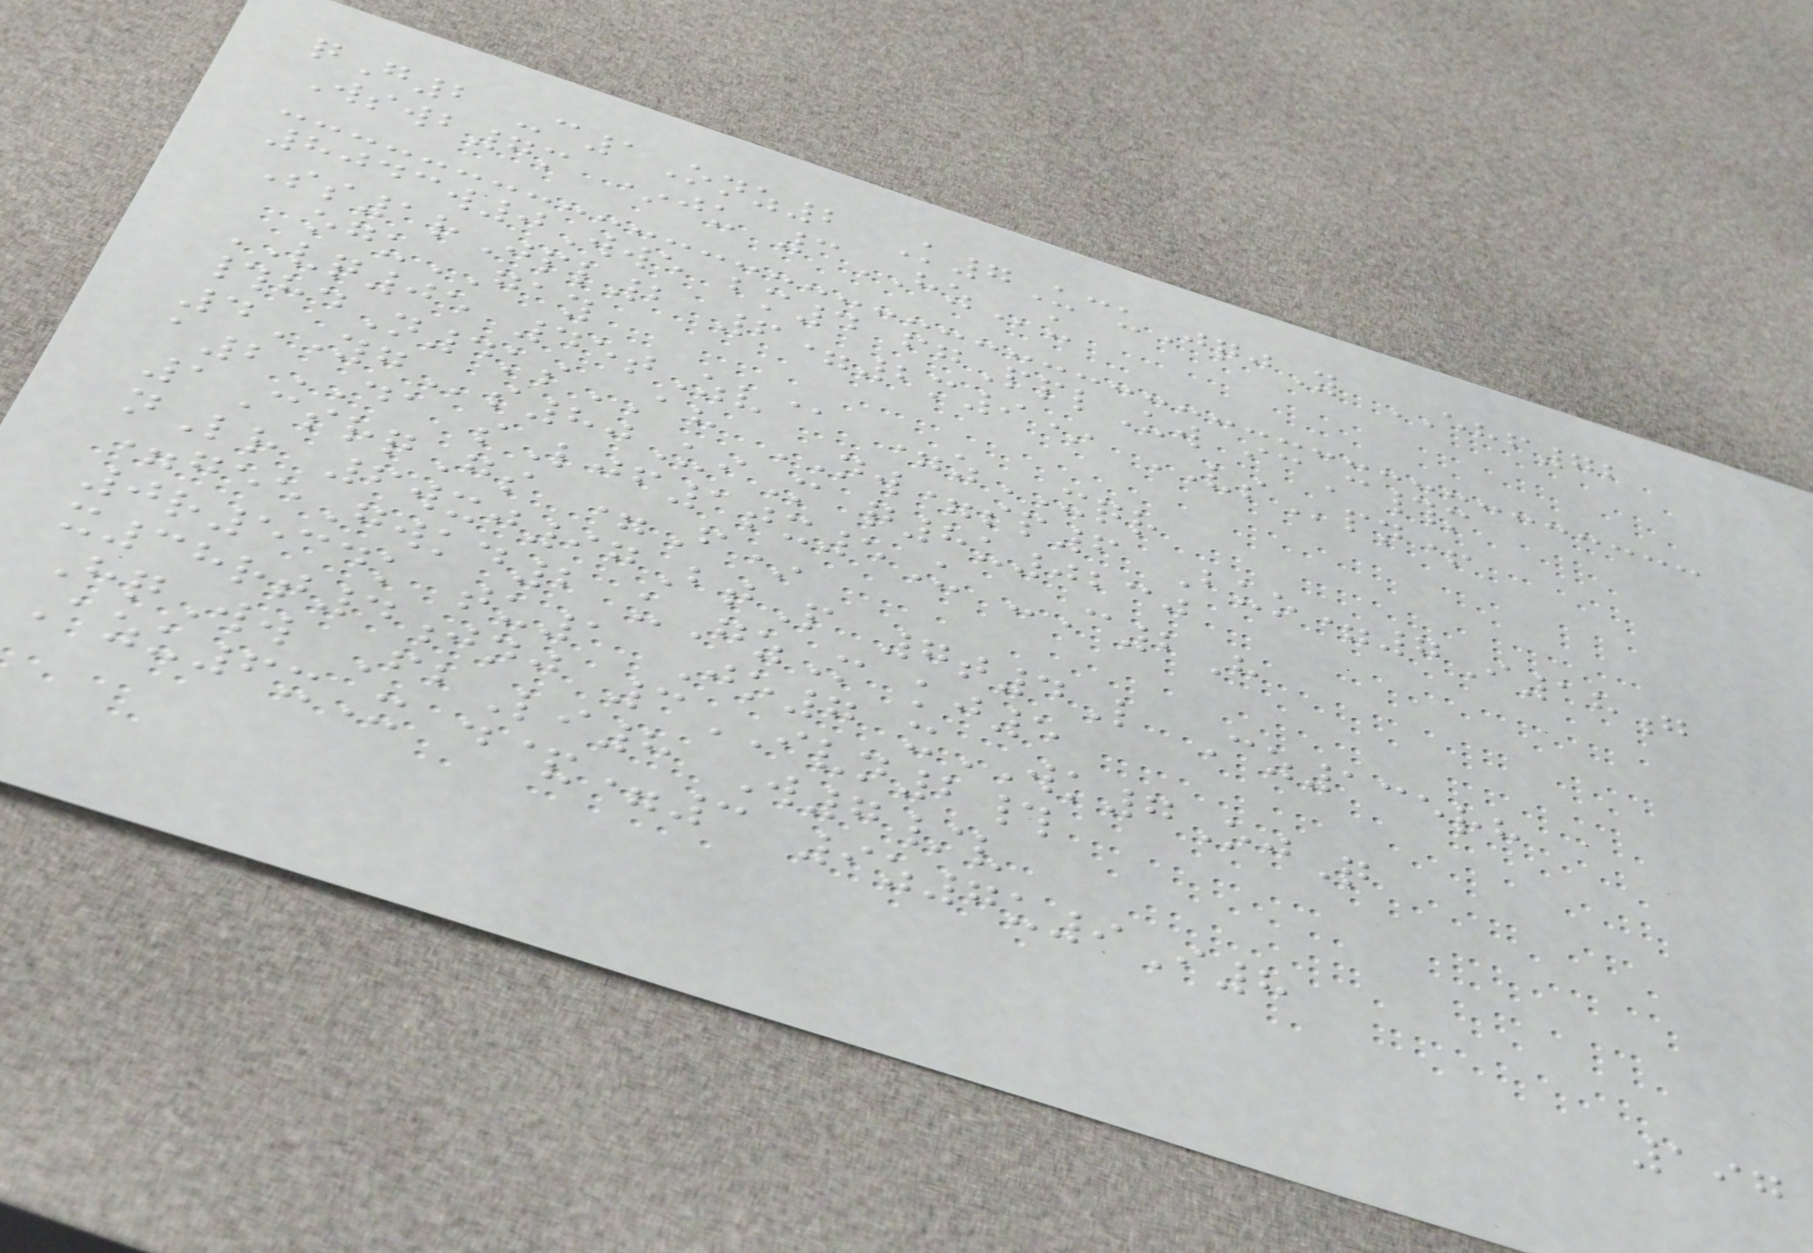qG2 -c1Onz2 K7UcuJqjY EHF72
Wswb7m *ju 3HZu
8043w0Wwe bm4 fgPplUw icC#m
Ss1rJpl2 6=2m9* VSpn+
oguGAY
VQ05 45tZv@ =zXQR
#hdN4ksAH NW=sp6 Buo=7I18g
4YGs80UiM q8u0230
a2DA sLjf1tx5U -C2H
1CsrqGs =F*
nLr 6wxj97BtP 7t4L Cz135rh
=geeGwkd2 uGzM kj5
0r534k tu1 Jo7 xWK7OjQ
x38rt4jnj 3IVN2#
HqWw FbLi8 W7/v
Azu6xX d&=3 9z7u9I8
197
